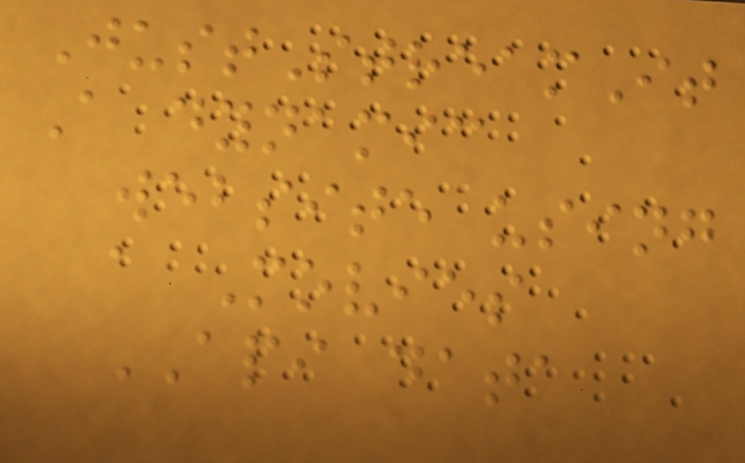JustStreamIt
A dynamic
website using
a Movies
API data
